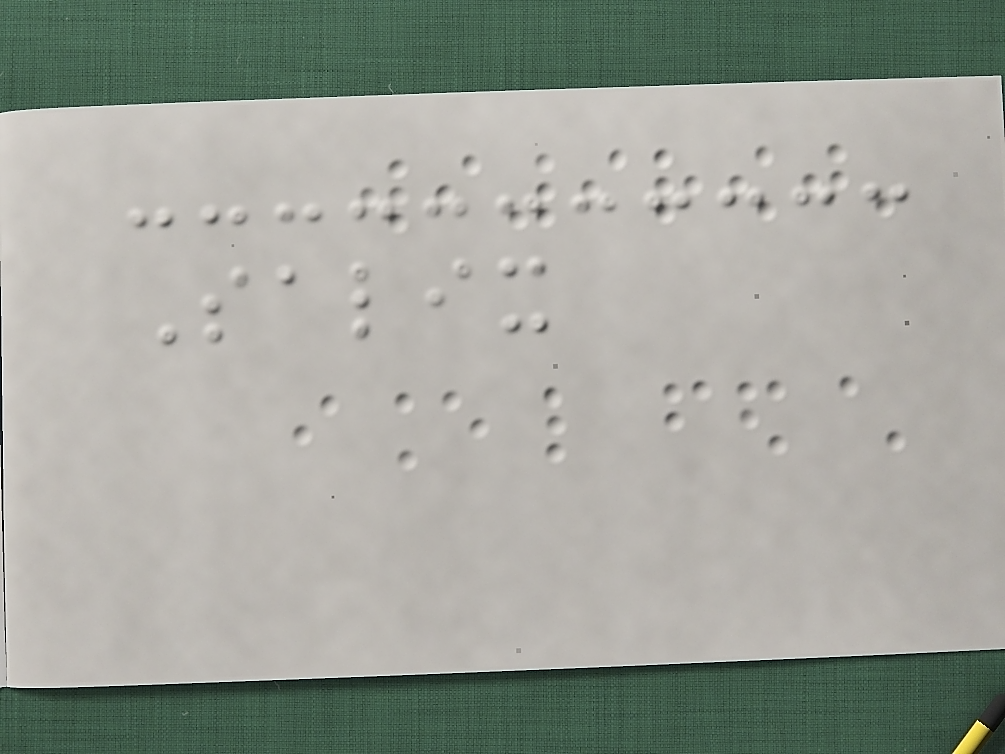Salix
